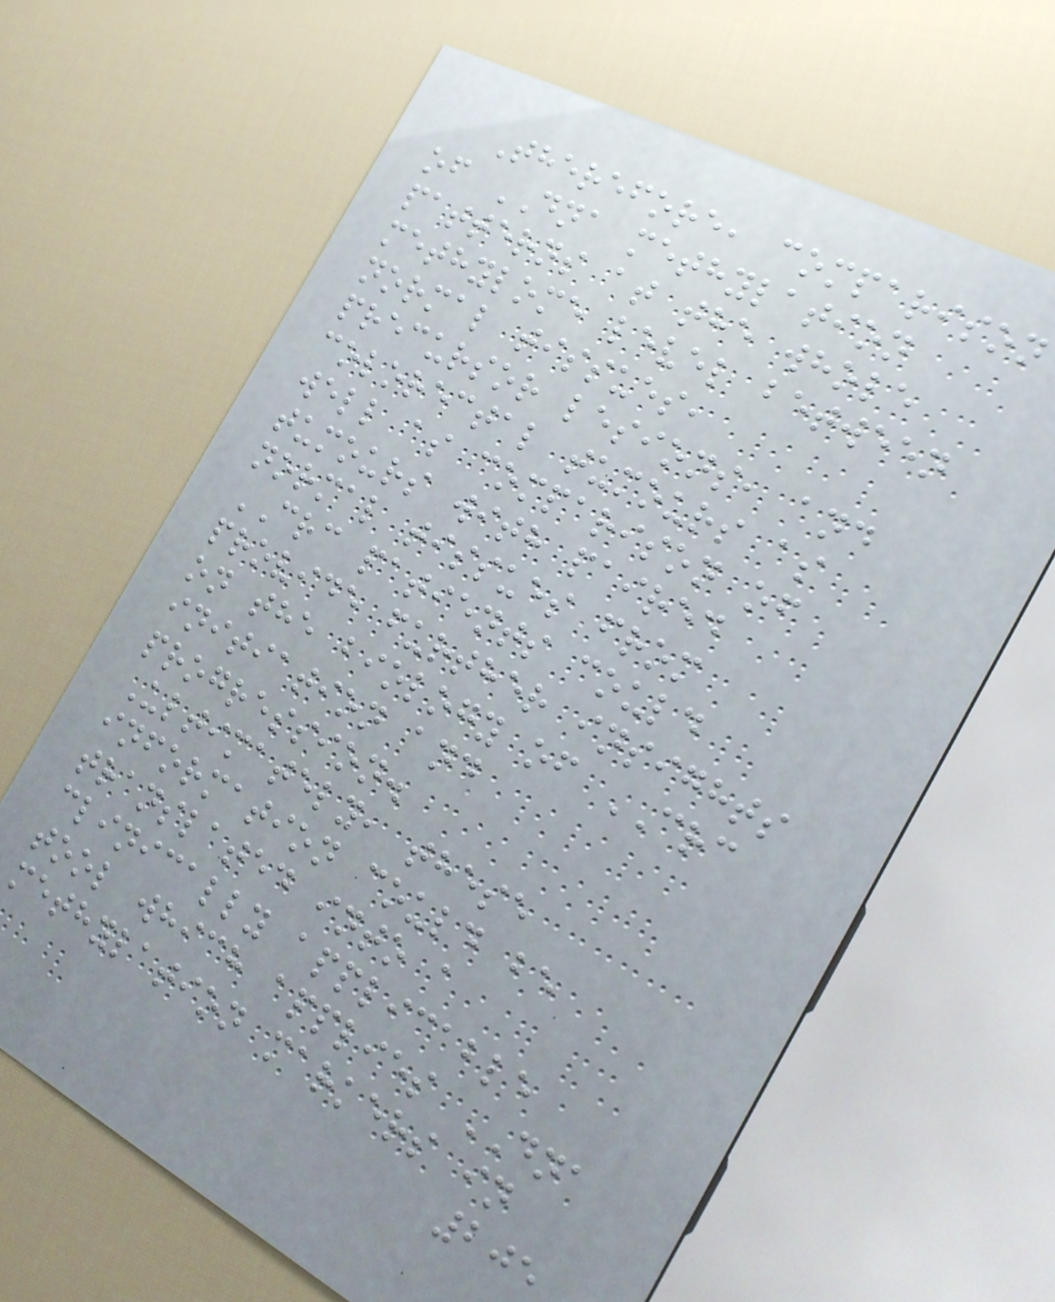Therefore, comparison
of DNA methylation
patterns at the whole
methylome level between
normal tissues,
precursor lesions, and
colorectal tumours as
well as comparison of
tumours with paired
normal tissues from
CRC patients could
provide further insights
on the biology of CRC
initiation and
progression.
Ultimately, these
information could be
translated into a
clinically applicable
tool which applies DNA
methylation markers in
205
